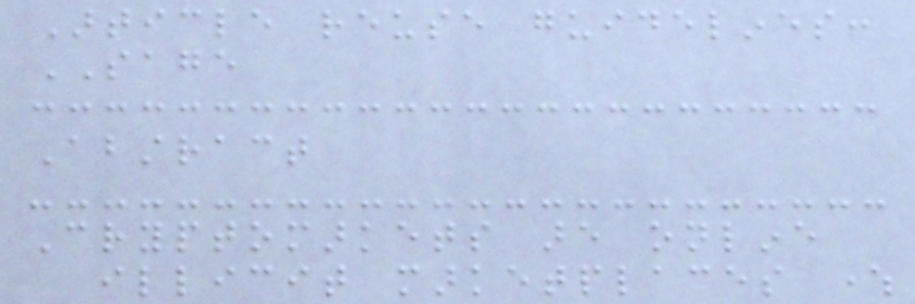Article reuse guidelines:
SAGE
Abstract
Cryptomarkets are online
illicit marketplaces where
